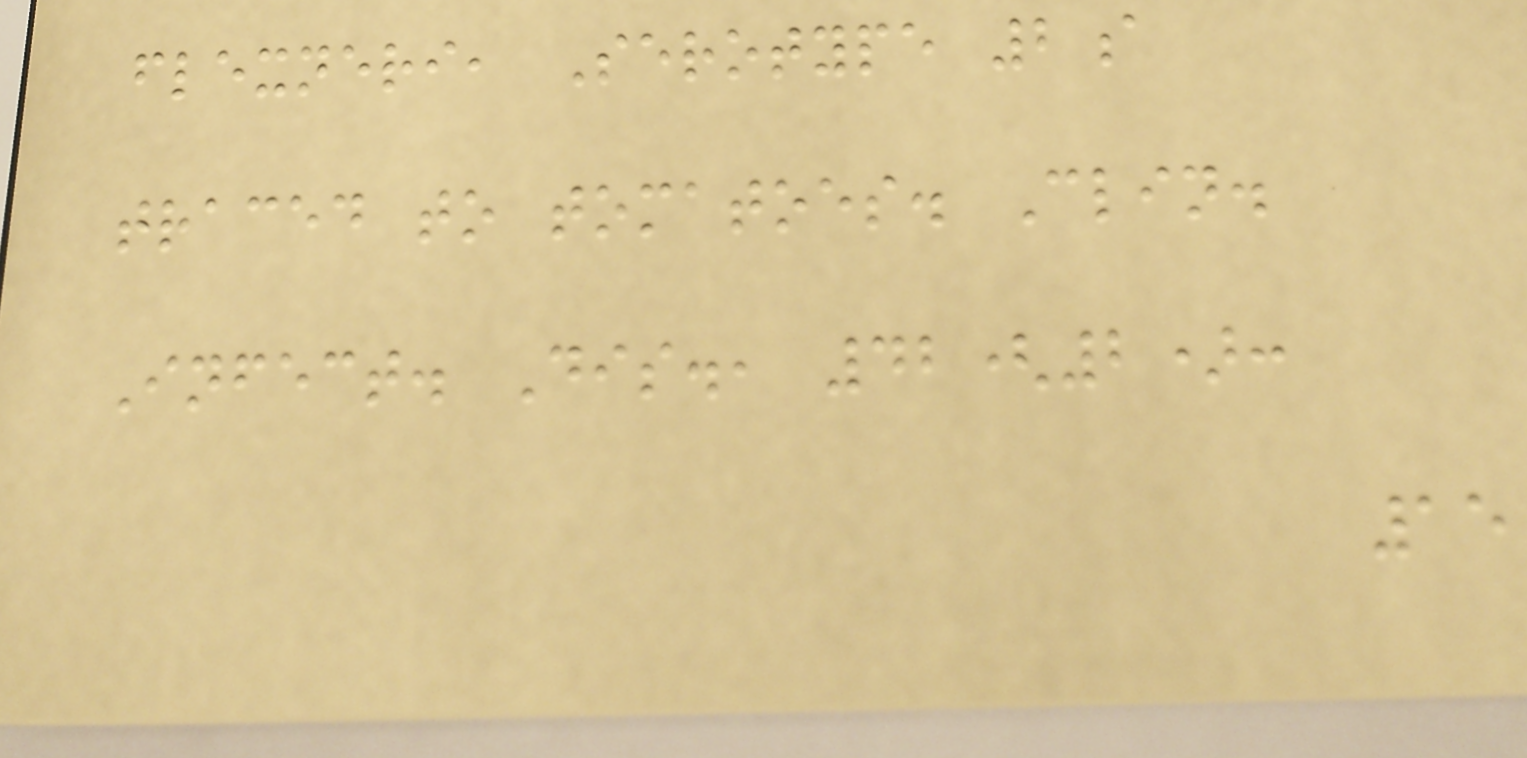flexneri, Serotype 2a
traced to tomatoes. Clin.
Infect. Dis., 42(2):
15
